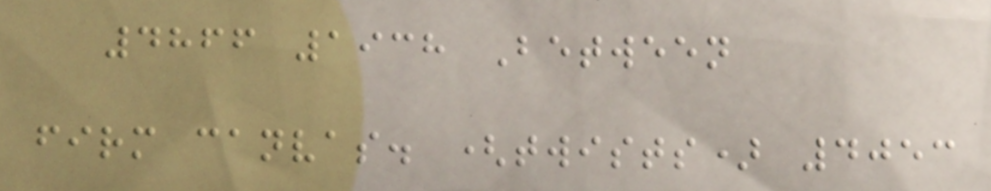4866 1938 Between
firm canvas. (twists) 4053
